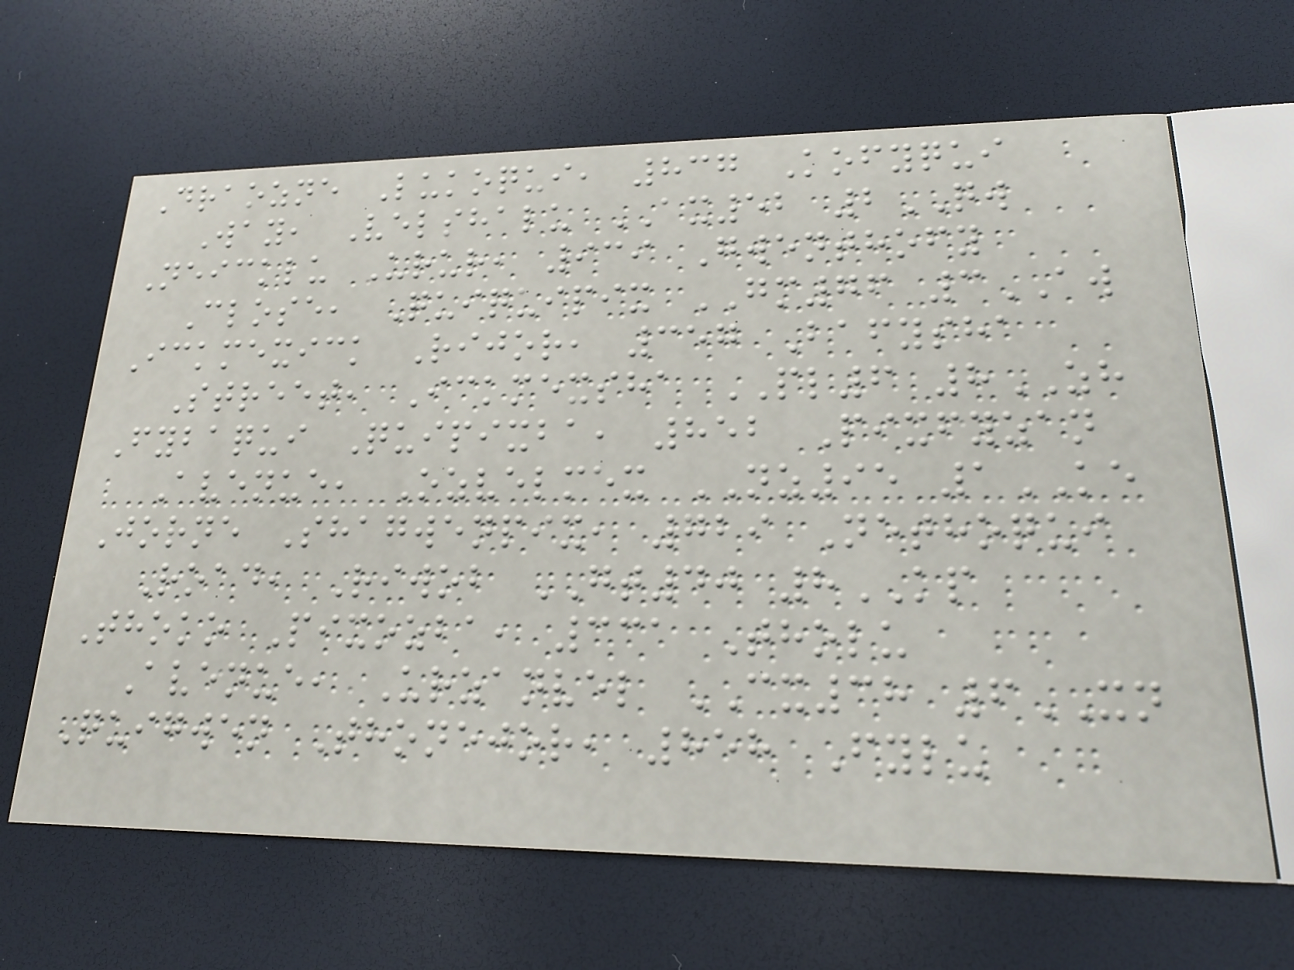Draozne Lukoqui, 837 Kofyqui
Way, Velshalu AX52 2QW
Neicklu Urur, 939 Gwenthofy
Close, Quiquipix GM76 3AW
Ickmexick Rijor, 357 Bafysha
Street, Ickmexsha PL6 8ZH
Fybaqui Quipixba, 852 Pixfyzan
Avenue, Ozvelmex NZ95 1KE
Jorne Shagwenpix, 729 Nethoqui
Road, Riwob GT40 8KP
Thoko Pixozba, 331 Tholu
Avenue, Urzanvel CX38 6XN
Quigwen Thonejor, 858 Fylu
